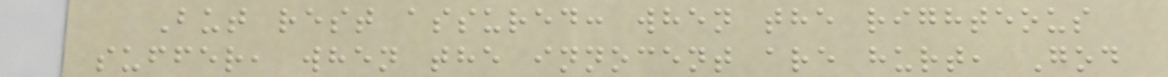But rest assured: when the righteous
suffer, when the innocent are hurt, God
